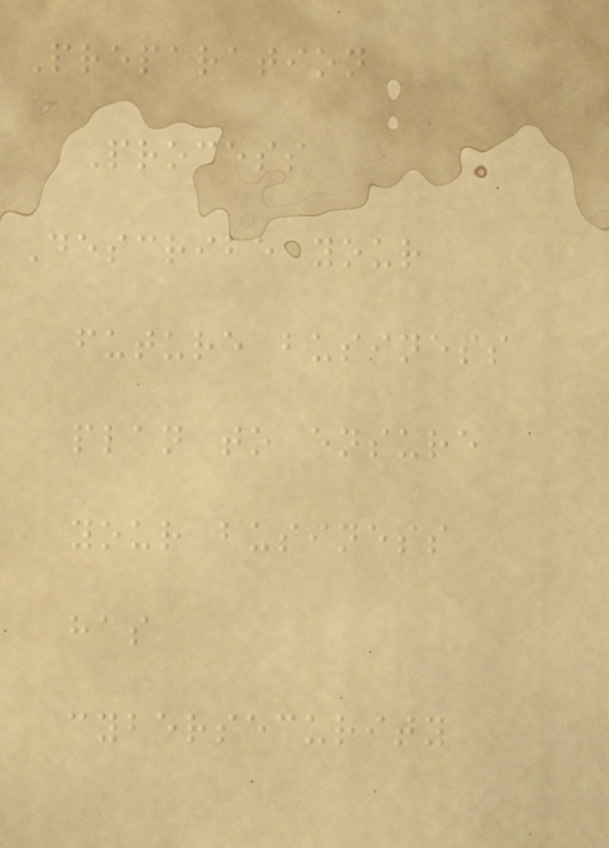Preparation
Process
Describe your
future business
plan to ensure
your business
has
cybersecurity
